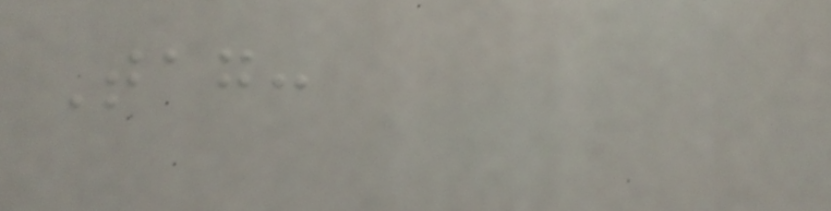Tag:
